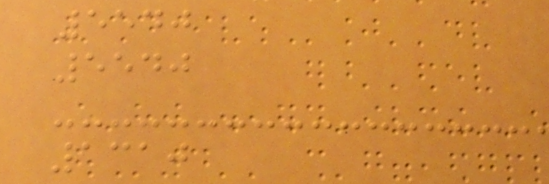5540
5540
1310
